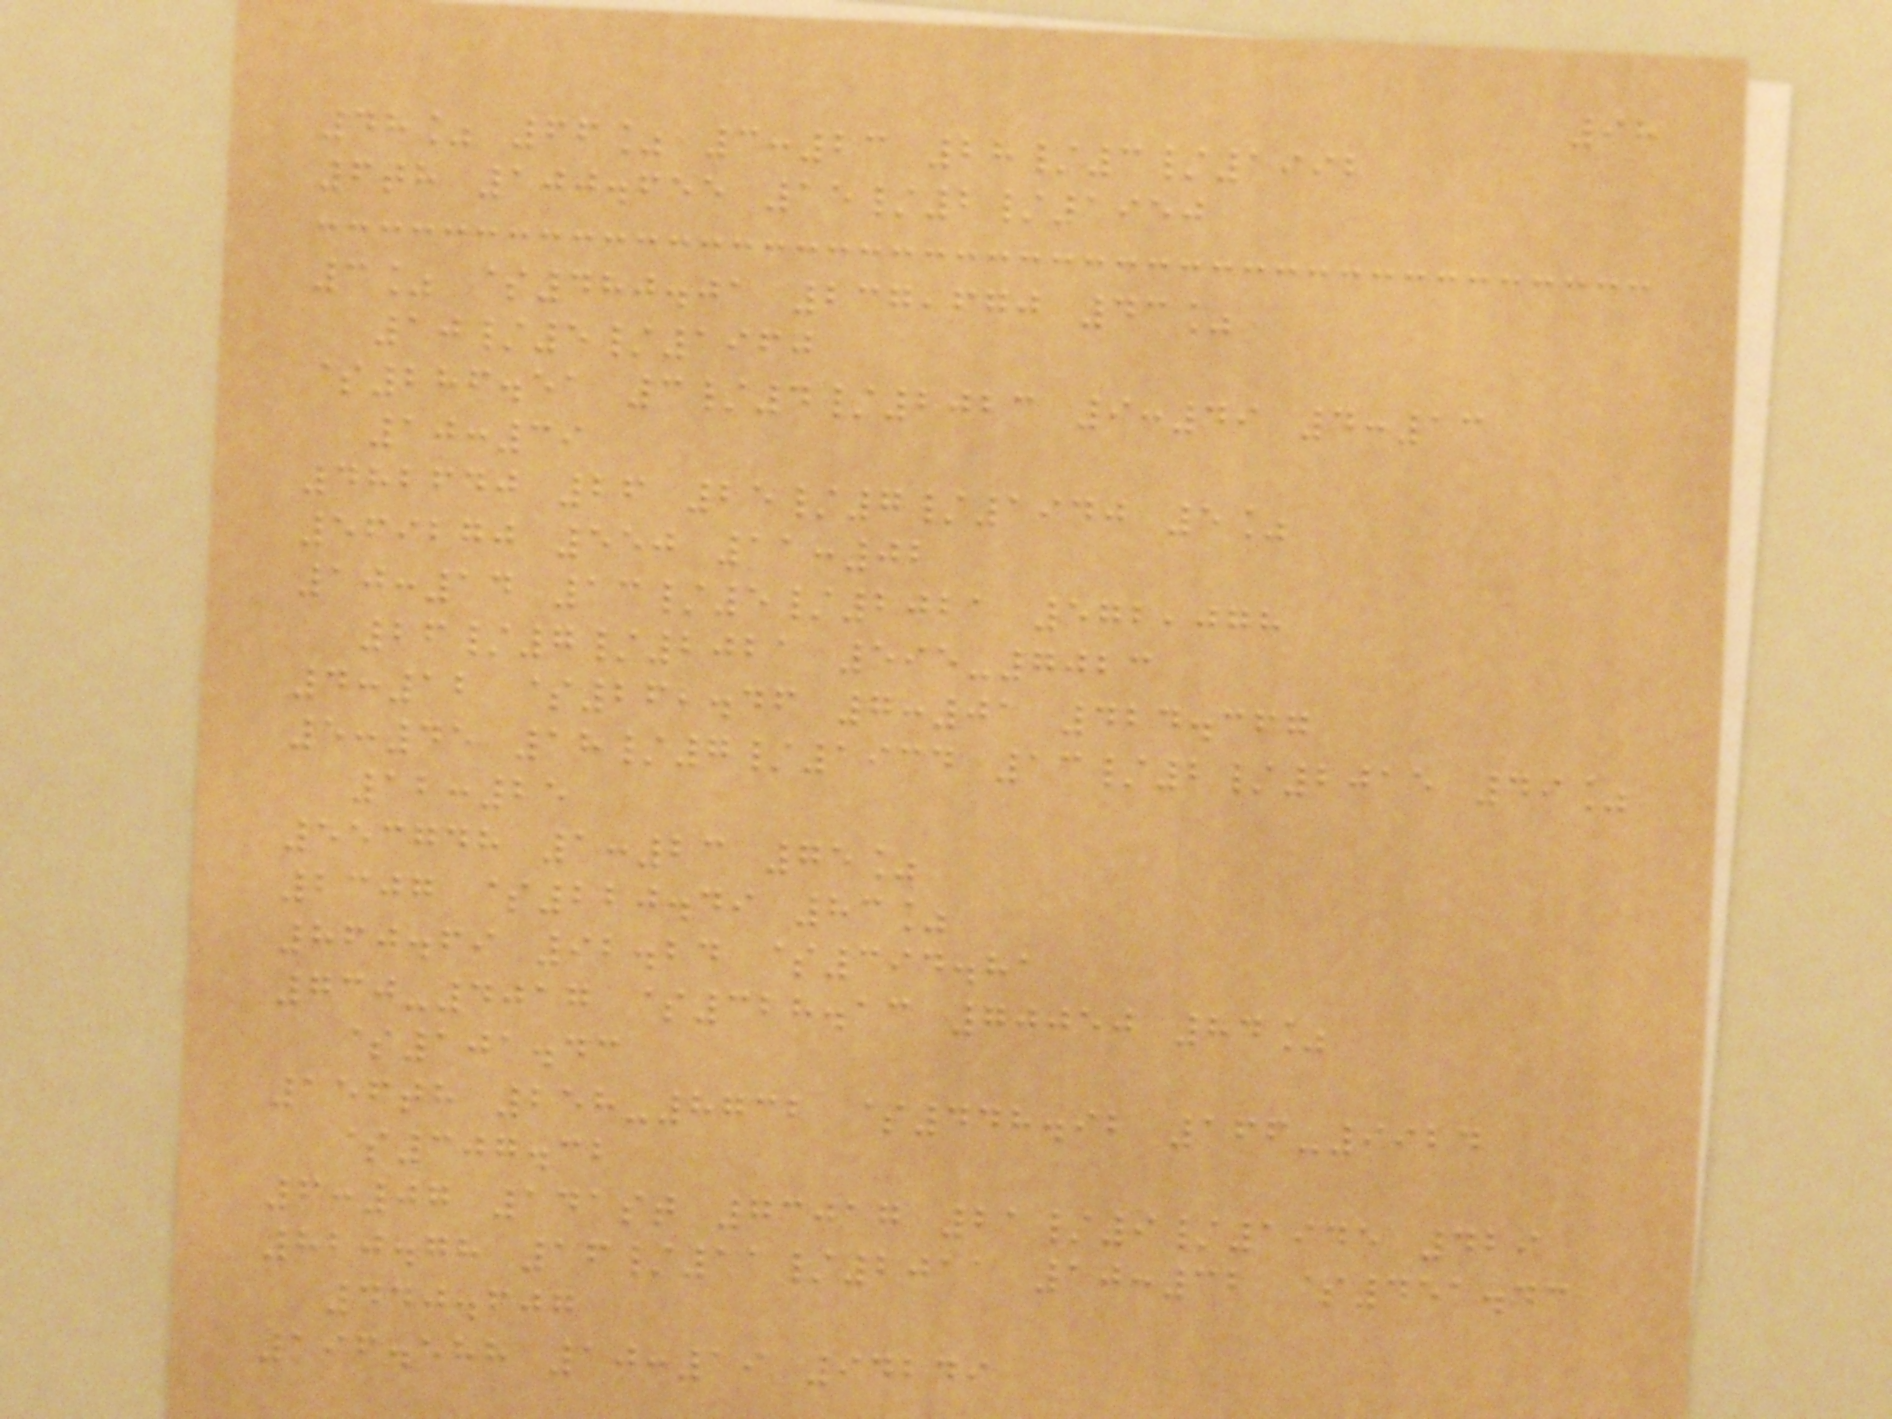98
48% 66% 3:23 28/3/1992
6th 100.655 15/2/1950
3% $480.01 237,670 43%
10/5/1960
$286.51 3/4/2023 9:49 4:13
10:39
482640 26 25/7/1940 5%
569270 550 11:02
10:14 13/5/2021 572,078
26/7/2021 595-7023
4:12 $262.46 7:01 424.367
5:45 18/7/1934 13/2/2015 49%
12:25
553748 1:23 75%
2307 $220.49 83%
860.69 92.24 $394.81
730-4017 $328.13 70050 84%
$101.43
156th 258-8732 $448.92 166-9924
$307.32
6:07 141st 73017 21/9/1945 429
820.78 16/11/2011 10:32 $451.43
440.607
196.588 10:19 94249
